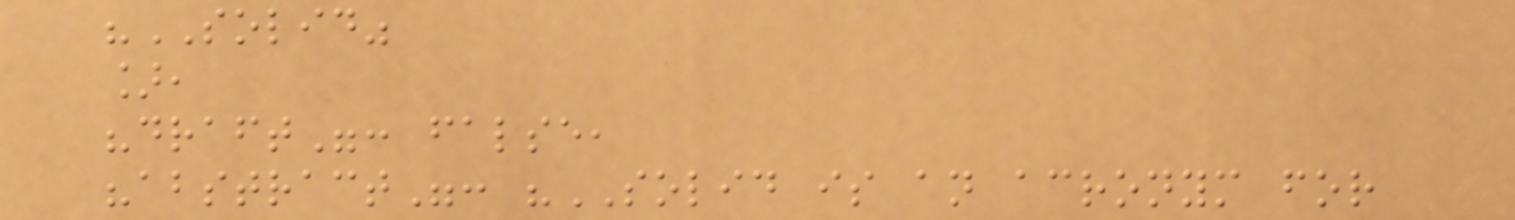"SOLID"
],
"draft": false,
"abstract": "SOLID is an acronym for
